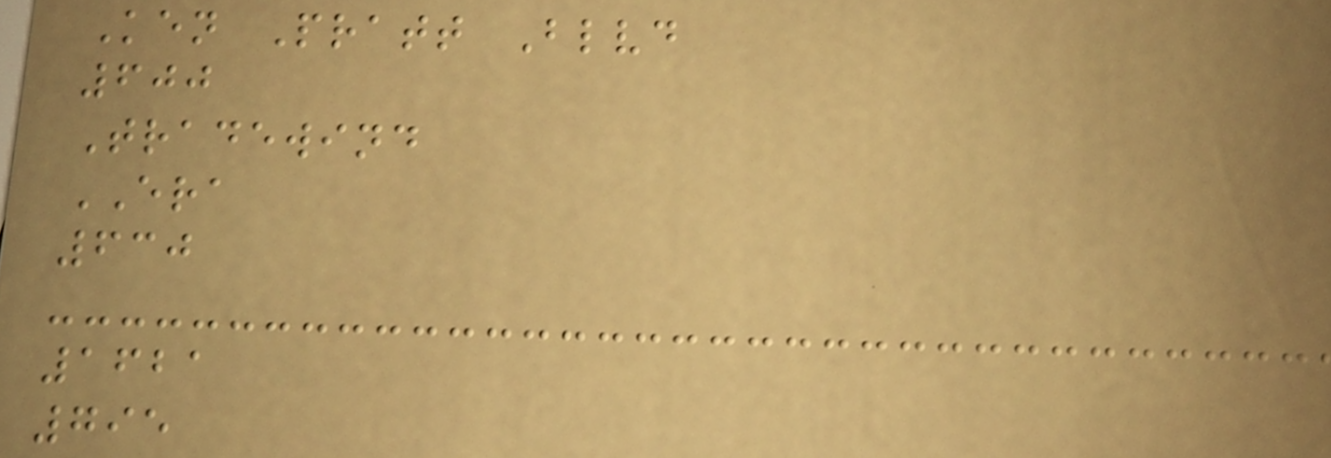Ken Pratt Blvd
600
Tradewind
ERA
630
1621
795
